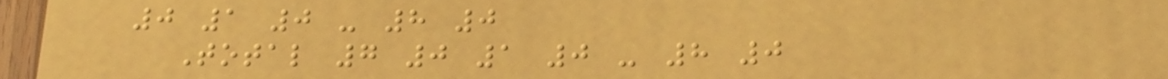0 1 0 - 8 0
Total 7 0 1 0 - 8 0
